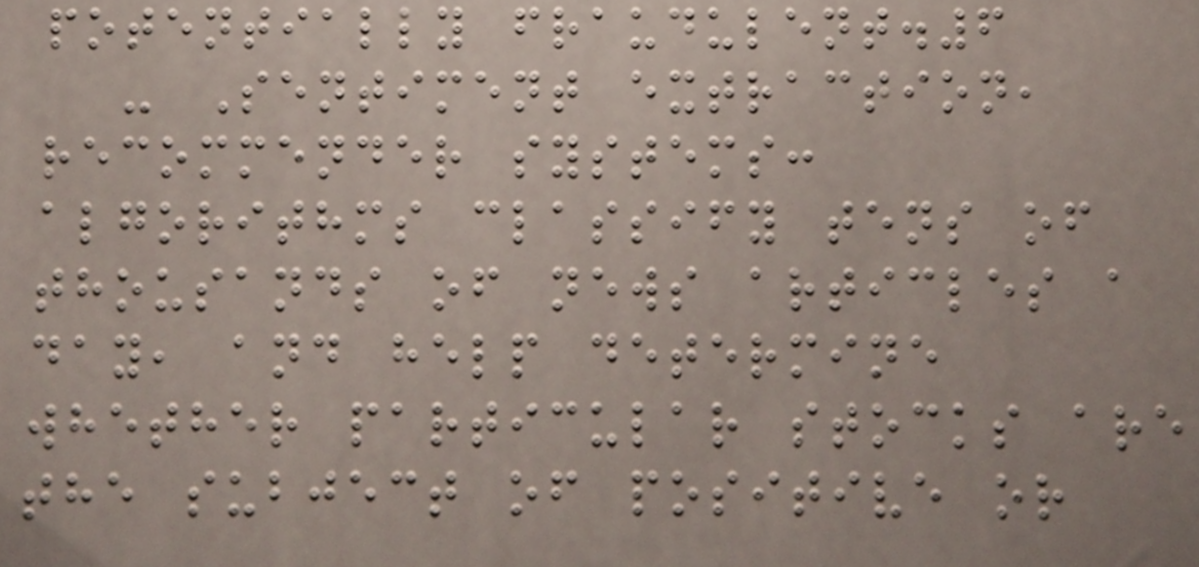potentially fraudulent.6
- Sentiment extraction,
recommender systems:
algorithms classify tens of
thousands of news articles a
day, and help determine
whether particular stocks are
the subject of positive or
